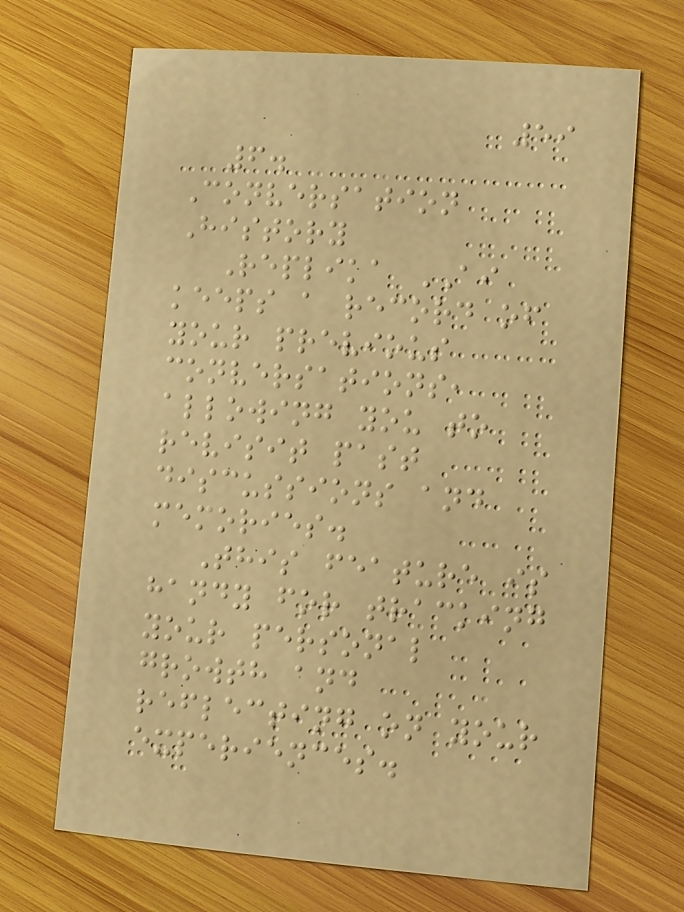59
6.
Conversation
History
Replika AI
keeps a record of
your previous
conversations,
allowing you to
revisit past
discussions and
memories.
This feature is
handy for tracking
your personal
growth and
reflecting on your
experiences.
